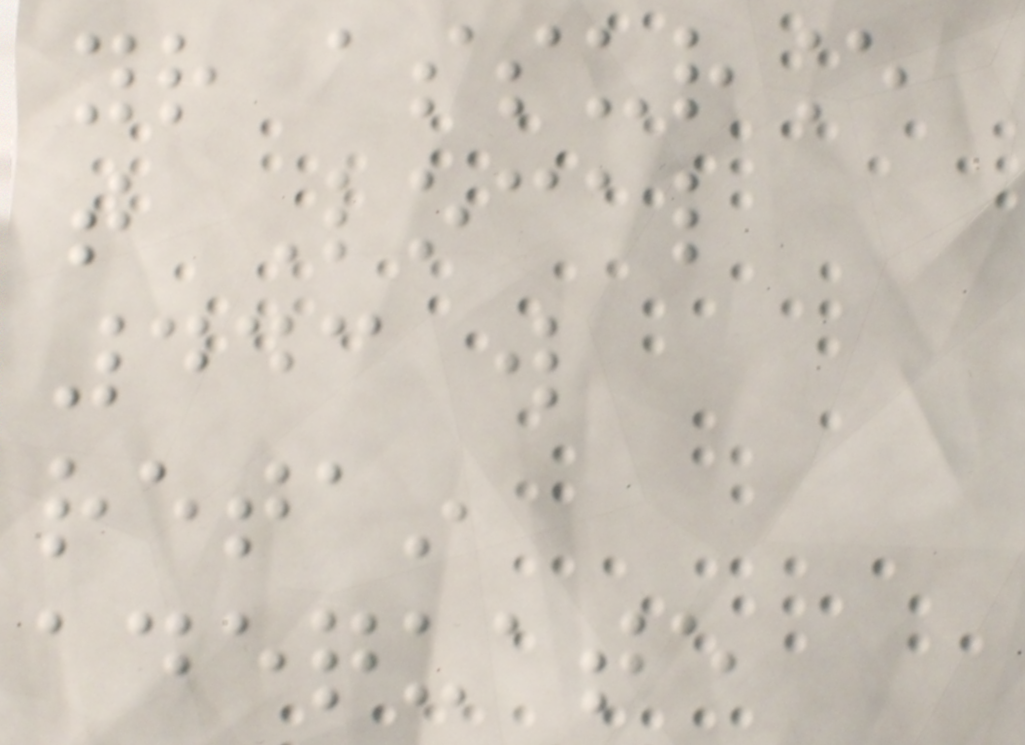your assurance
that Local
443 will
retain
adequate
